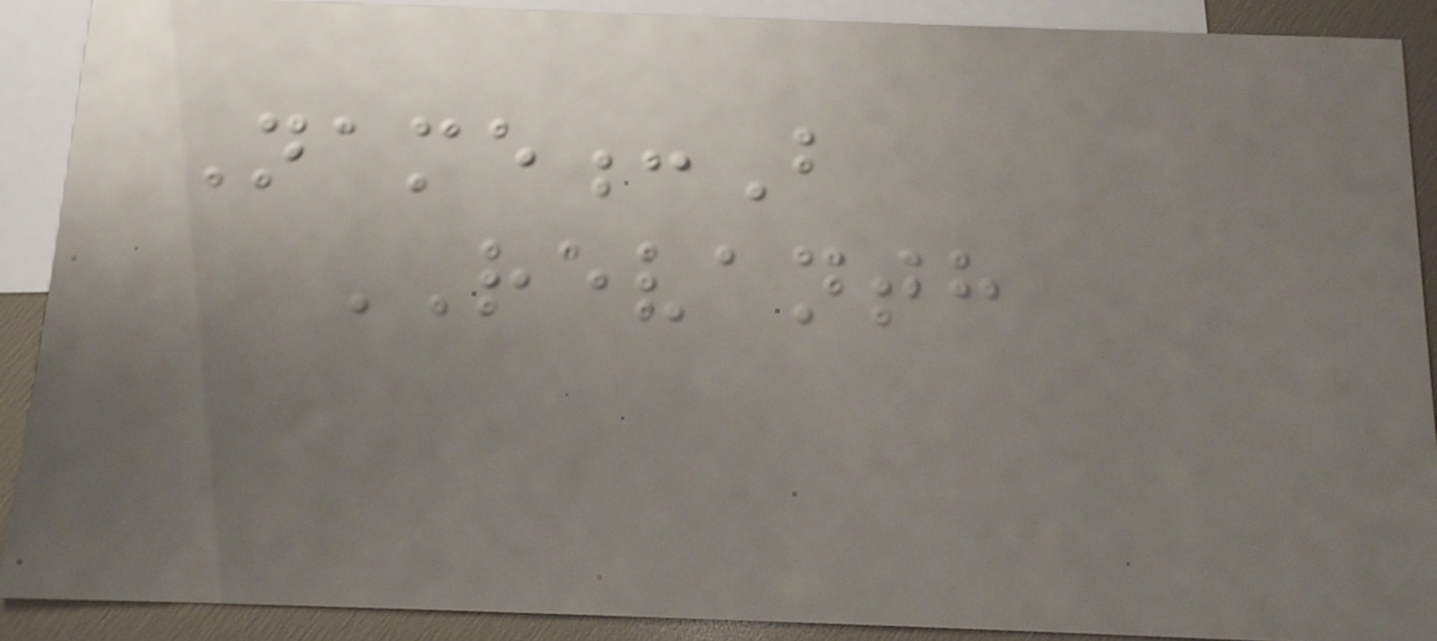Name:B
REVANTH
